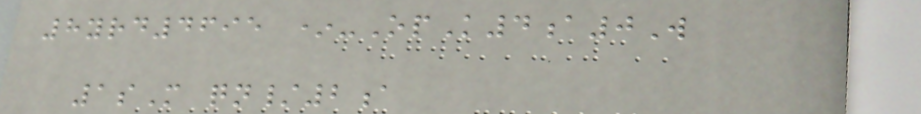8yrd4695 *-OpK4a0W
1sM qn/2a
